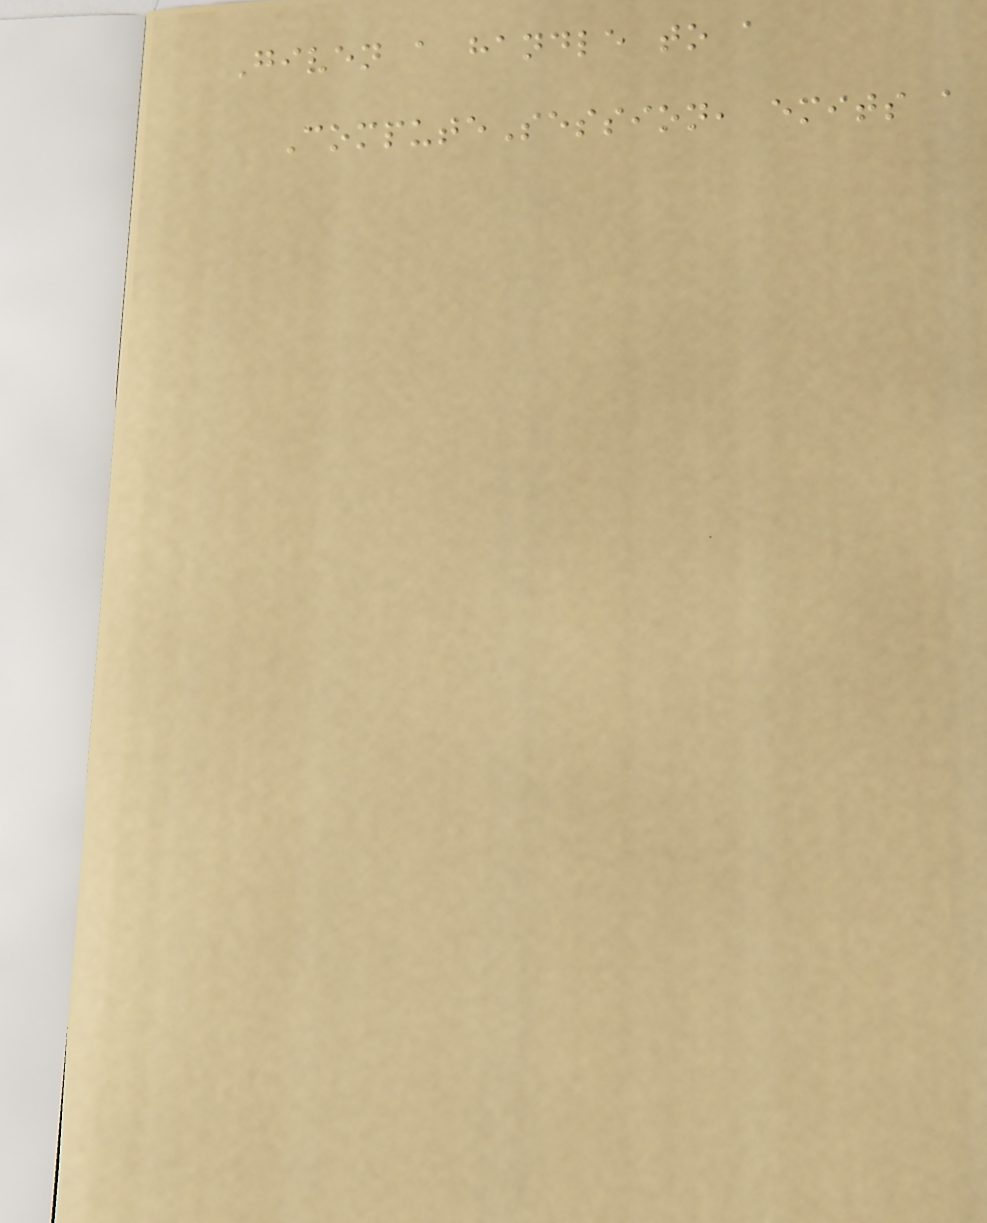Given a handle to a
ComputeSession, emits a
